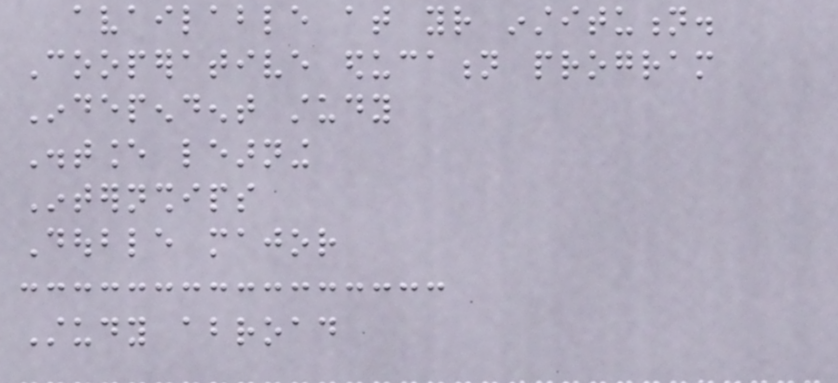available at your institution.
Cooperative education program
Independent study
Distance learning
Internships
Double major
Study abroad
